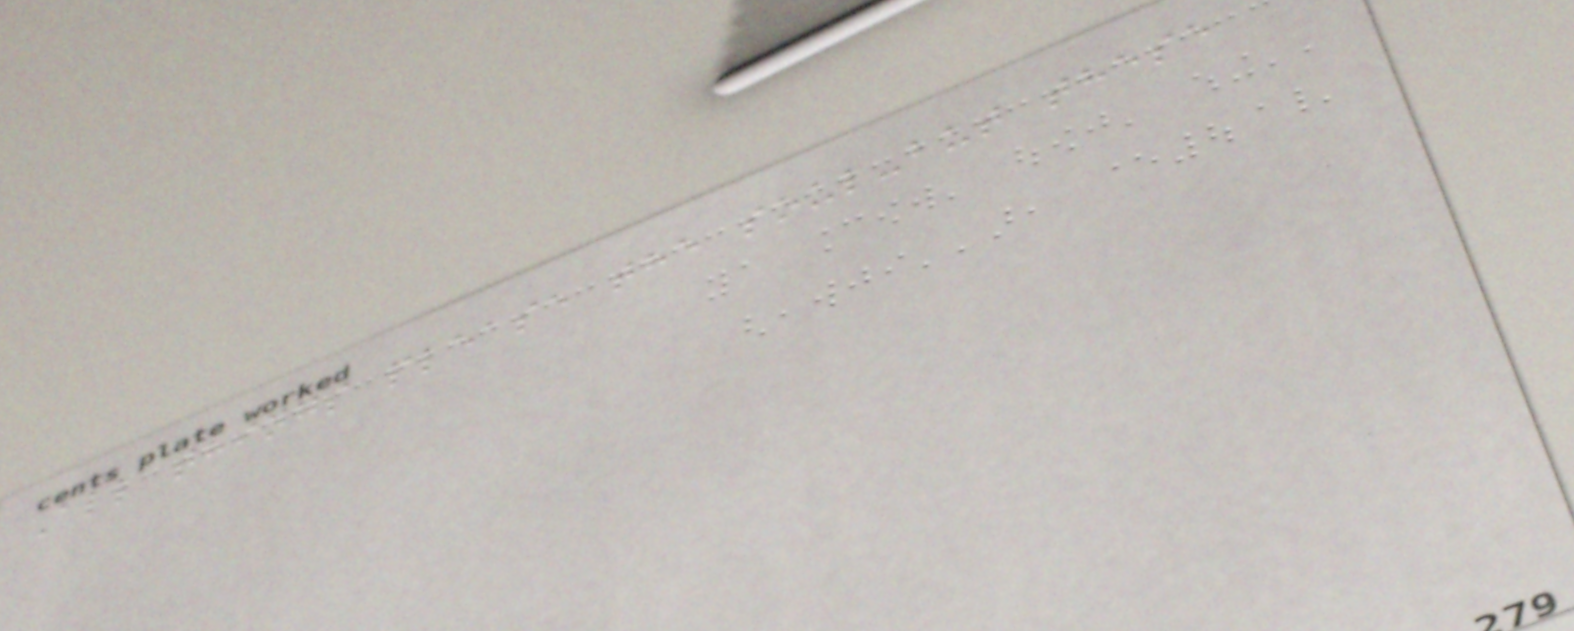All things please the soul-but these
